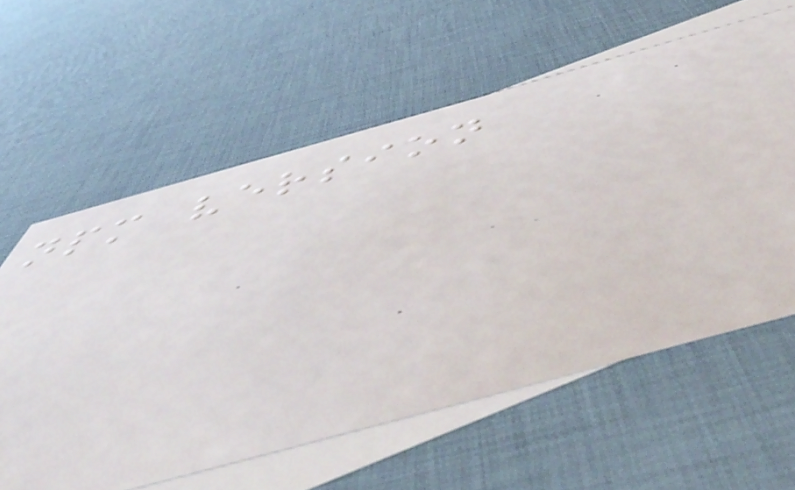npm version
